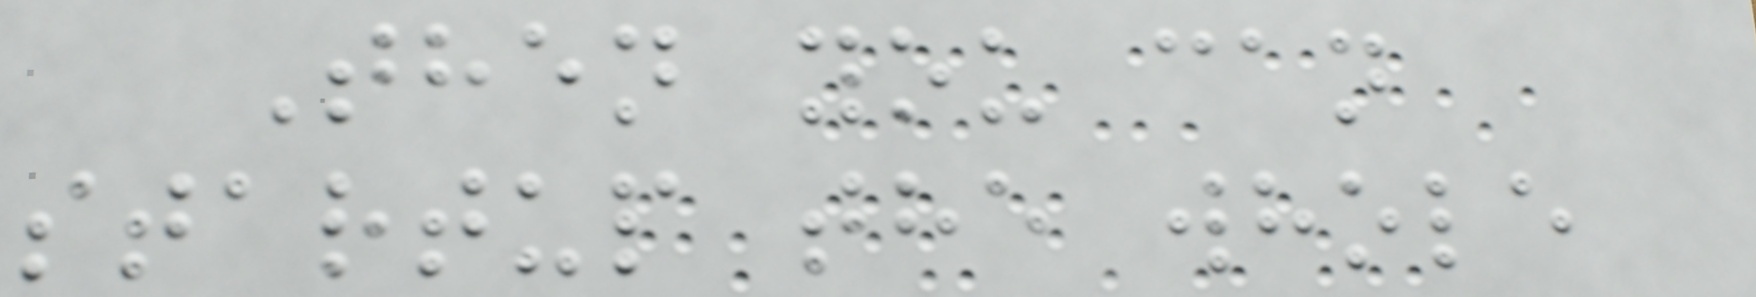Then you can
startup the whole
